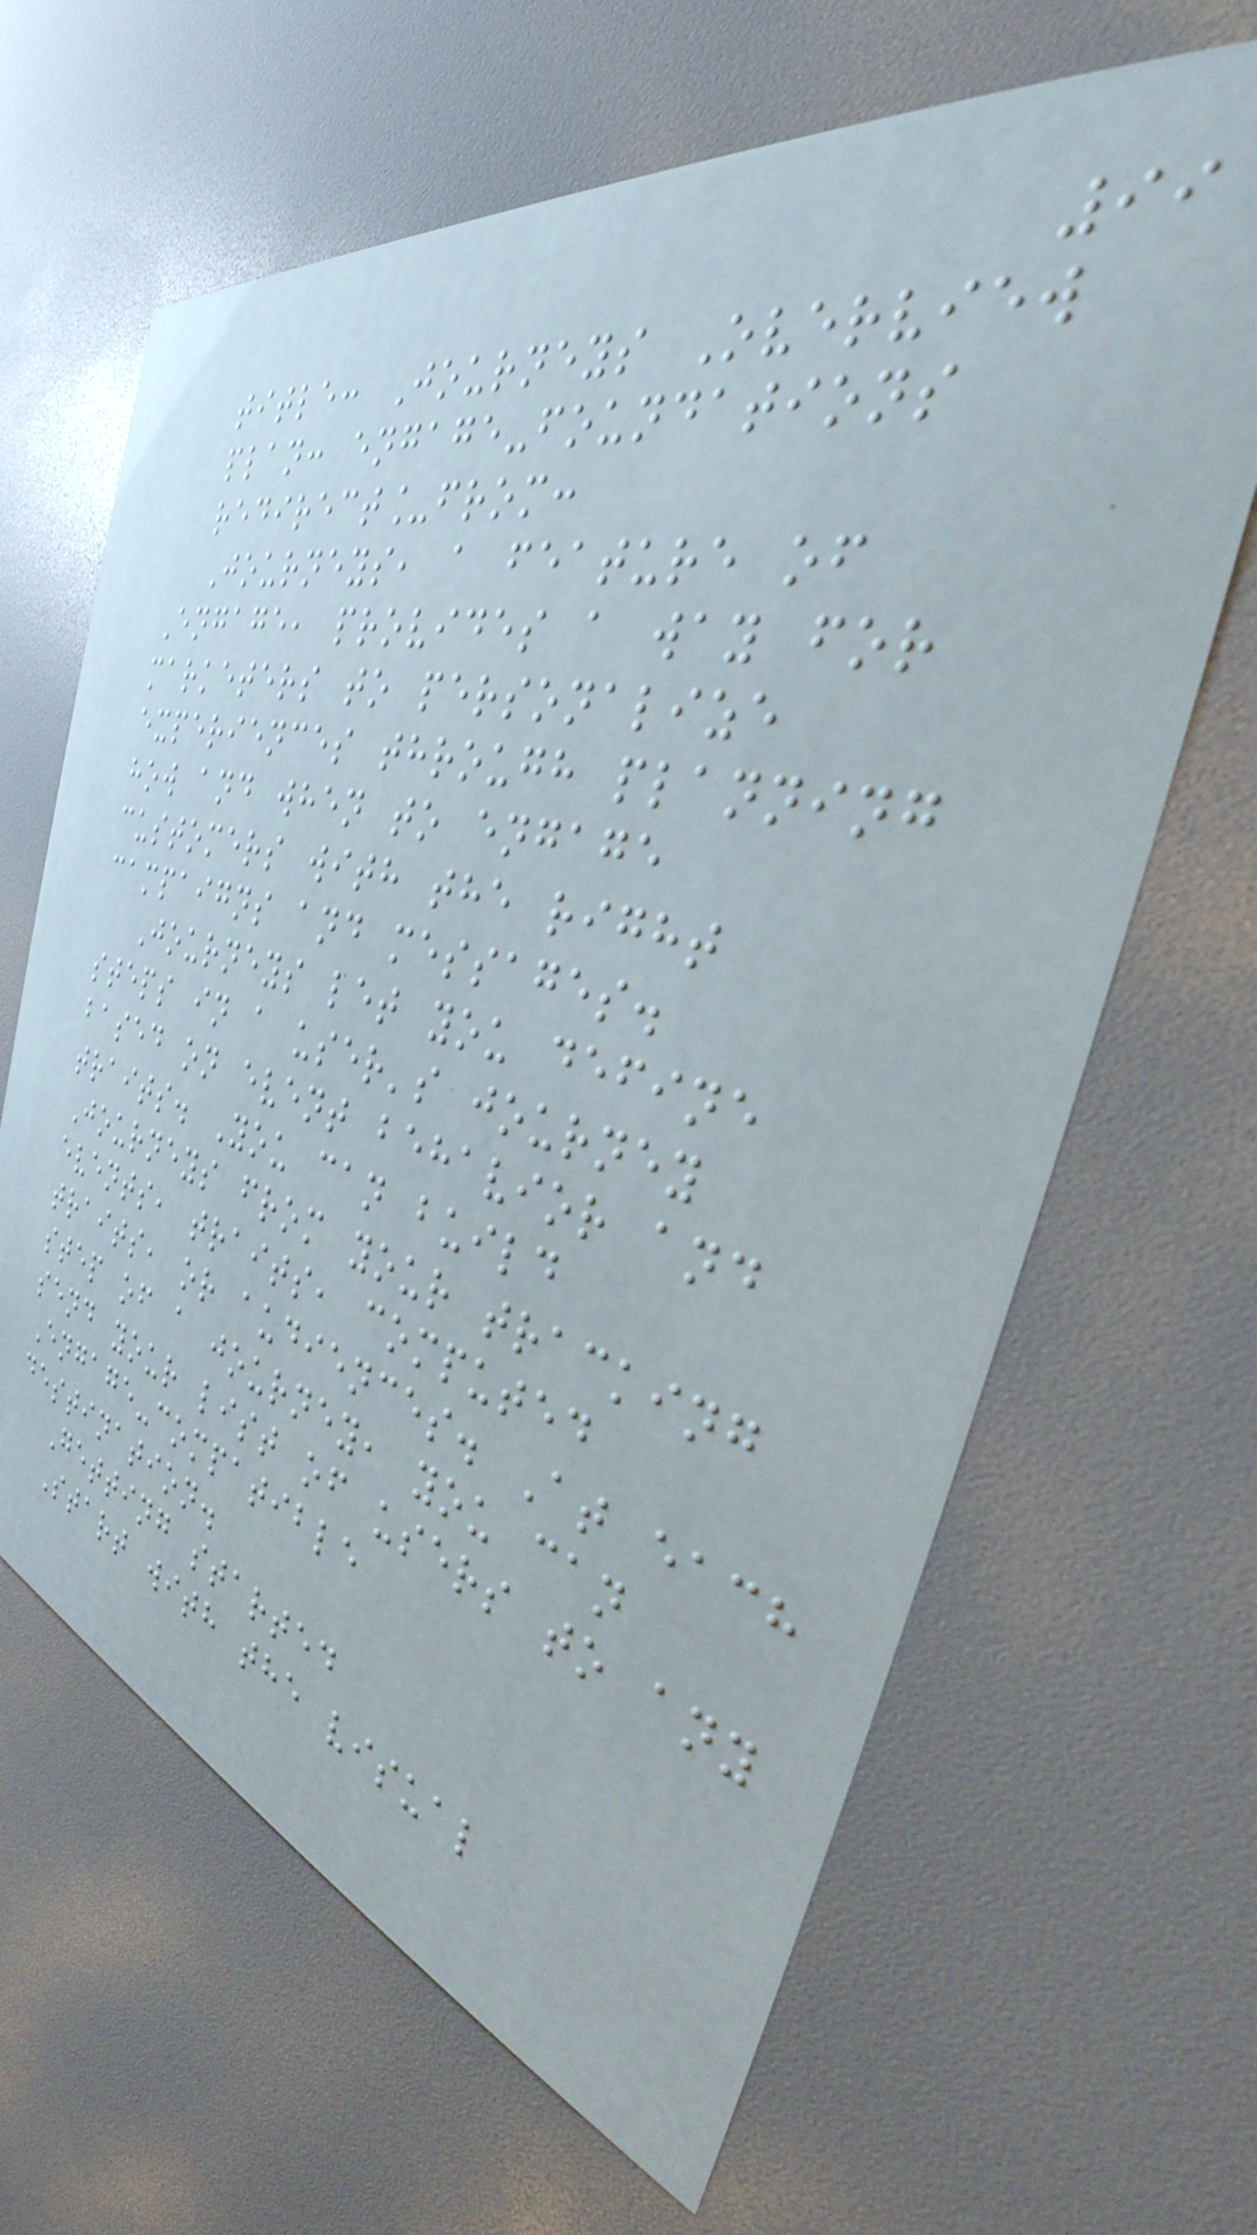99
title: Journeys Overview
plan: engage-foundations
redirect_from:
Journeys, a feature of
Engage, provides a way for
marketers to personalize
experiences through planning
how and when to engage
customers with the right
campaigns and messages.
Journeys let you define
steps in a user's journey
based on event behavior and
traits. You can build
Journeys from your tracking
events, traits, computed
traits, or audiences. At each
step of a journey, you can
send your list of users to any
Engage-compatible
destination.
Getting started
Start with the visual
